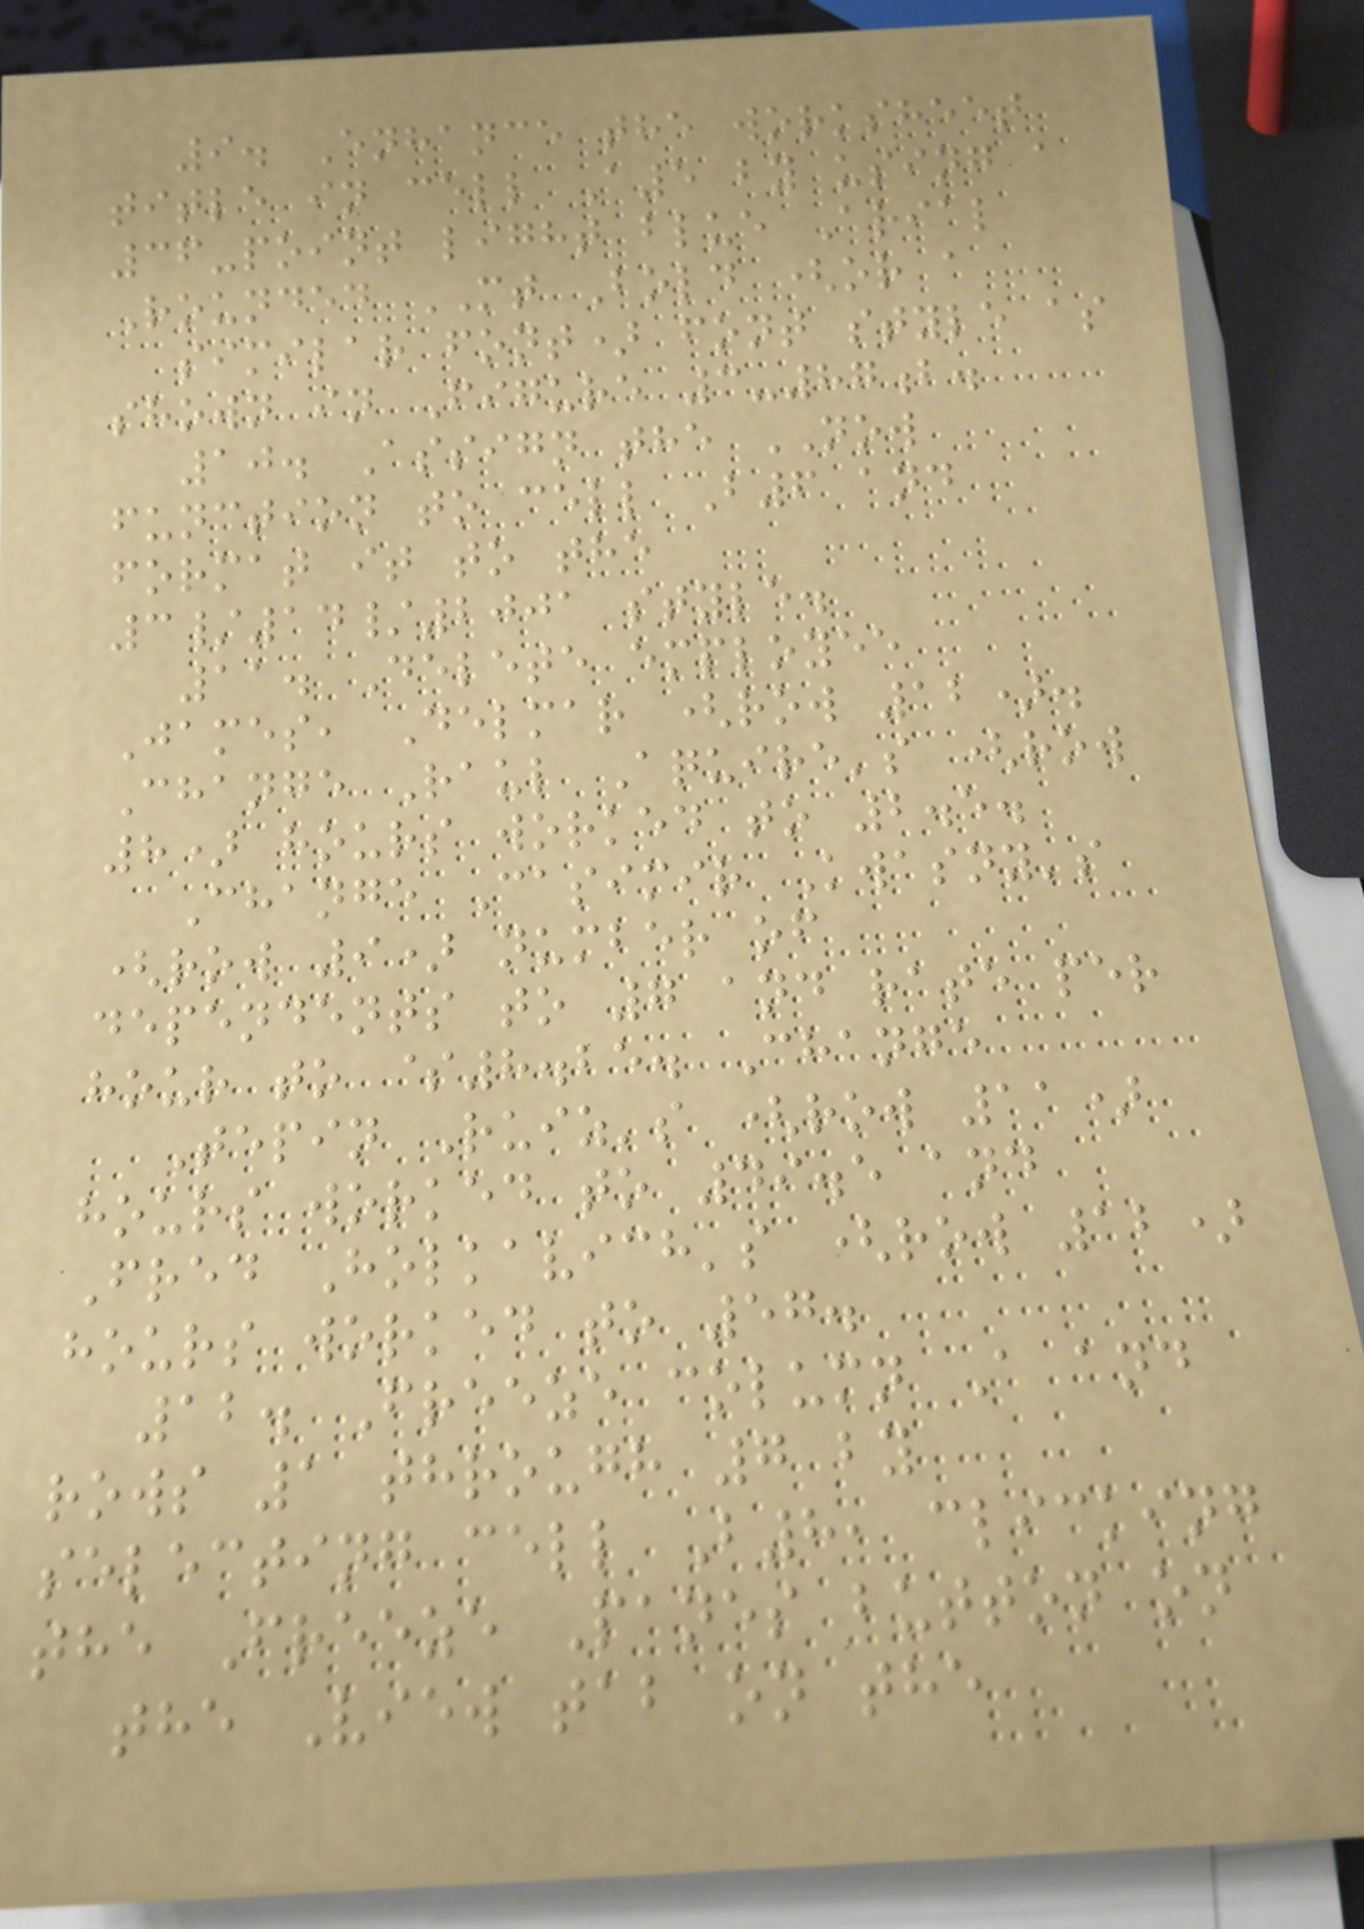9. Enhance the worksheet
title in cell A5 by using a
36-point light blue Arial
Rounded MT Bold (or a
similar font) font style as
shown in Figure 3-87b.
10. Assign the NOW
function to cell B6 and
format it to the
3/14/2001 style.
11. Delete employee
James, Delmar (row 12).
Change Raul Aquire's (row
8) hours worked to 2.5.
Change Casimir Kwasny's
(row 9) number of
dependents to 7 and rate per
hour to $8.25. Change
Tepin Ruiz's (row 11)
hours worked to 49.5 and
Fred Holkavich's (row 12)
hours worked to 57.
12. Freeze column A and
rows 1 through 7 by
selecting cell B8, clicking
the Freeze Panes button on
the View tab on the
